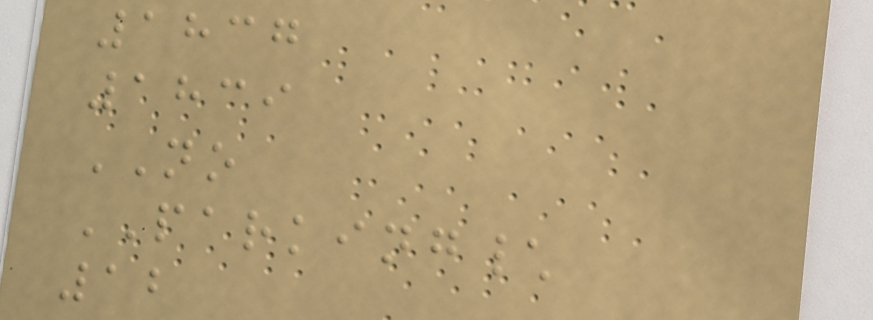1837
1839
NO
PARKING\
12
